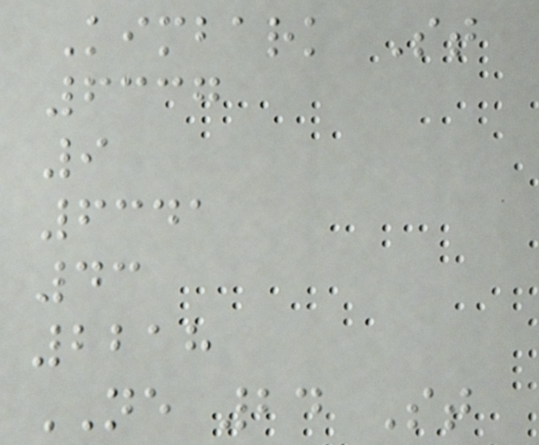Kimbark St
6337
9
6341
43
2218
NE 24 St
